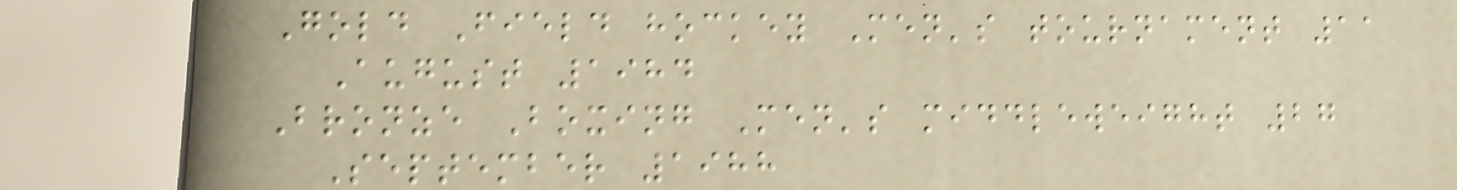Gold Field hockey Men's tournament 11
August 1984
Bronze Boxing Men's middleweight 27
September 1988
